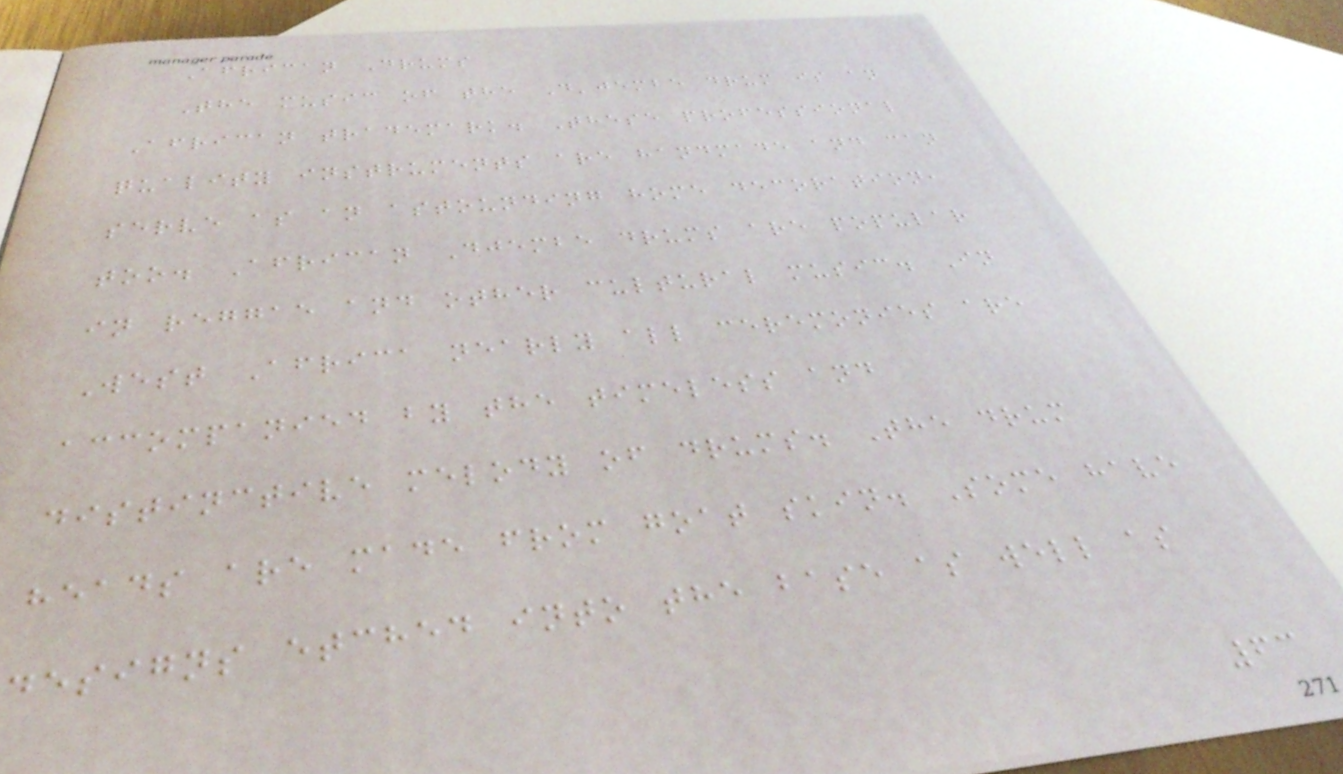African Drums
The music of the D'jembe drum is an
African trademark. These professional
quality instruments are handmade and can
serve as an astounding home decoration,
too. African Djembe drums are popular
in reggae and other cultural music. In
West Africa nearly all ceremonies are
accompanied by the timeless and
distinctive melody of drums. The drum
heads are made from goat skin. Some have
designs etched into the base as well as
63
